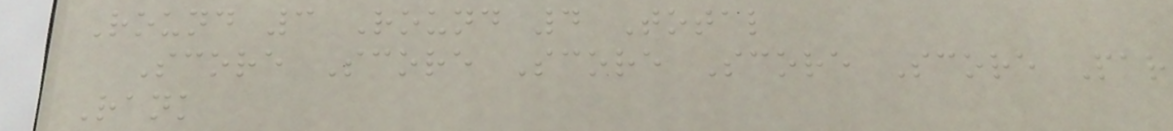Round 3 Round 4 Total
Score Score Score Score Score Par
Rank
